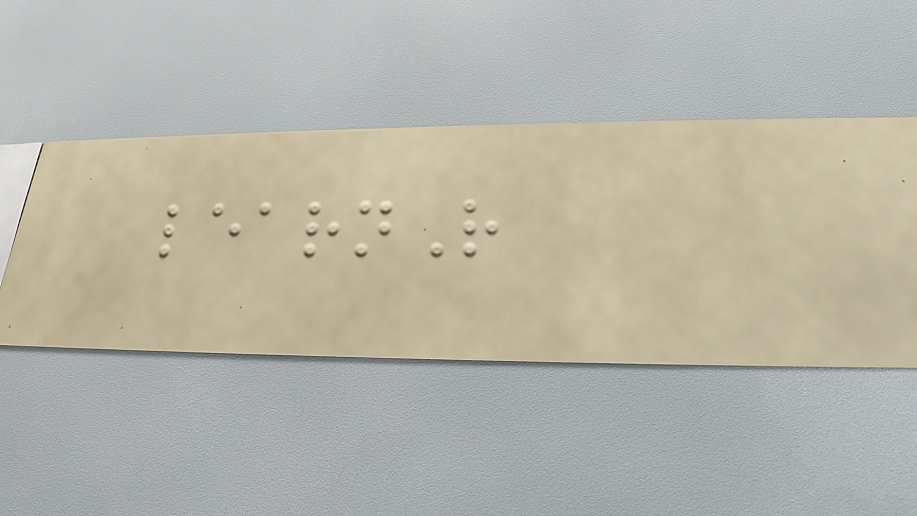learnR
